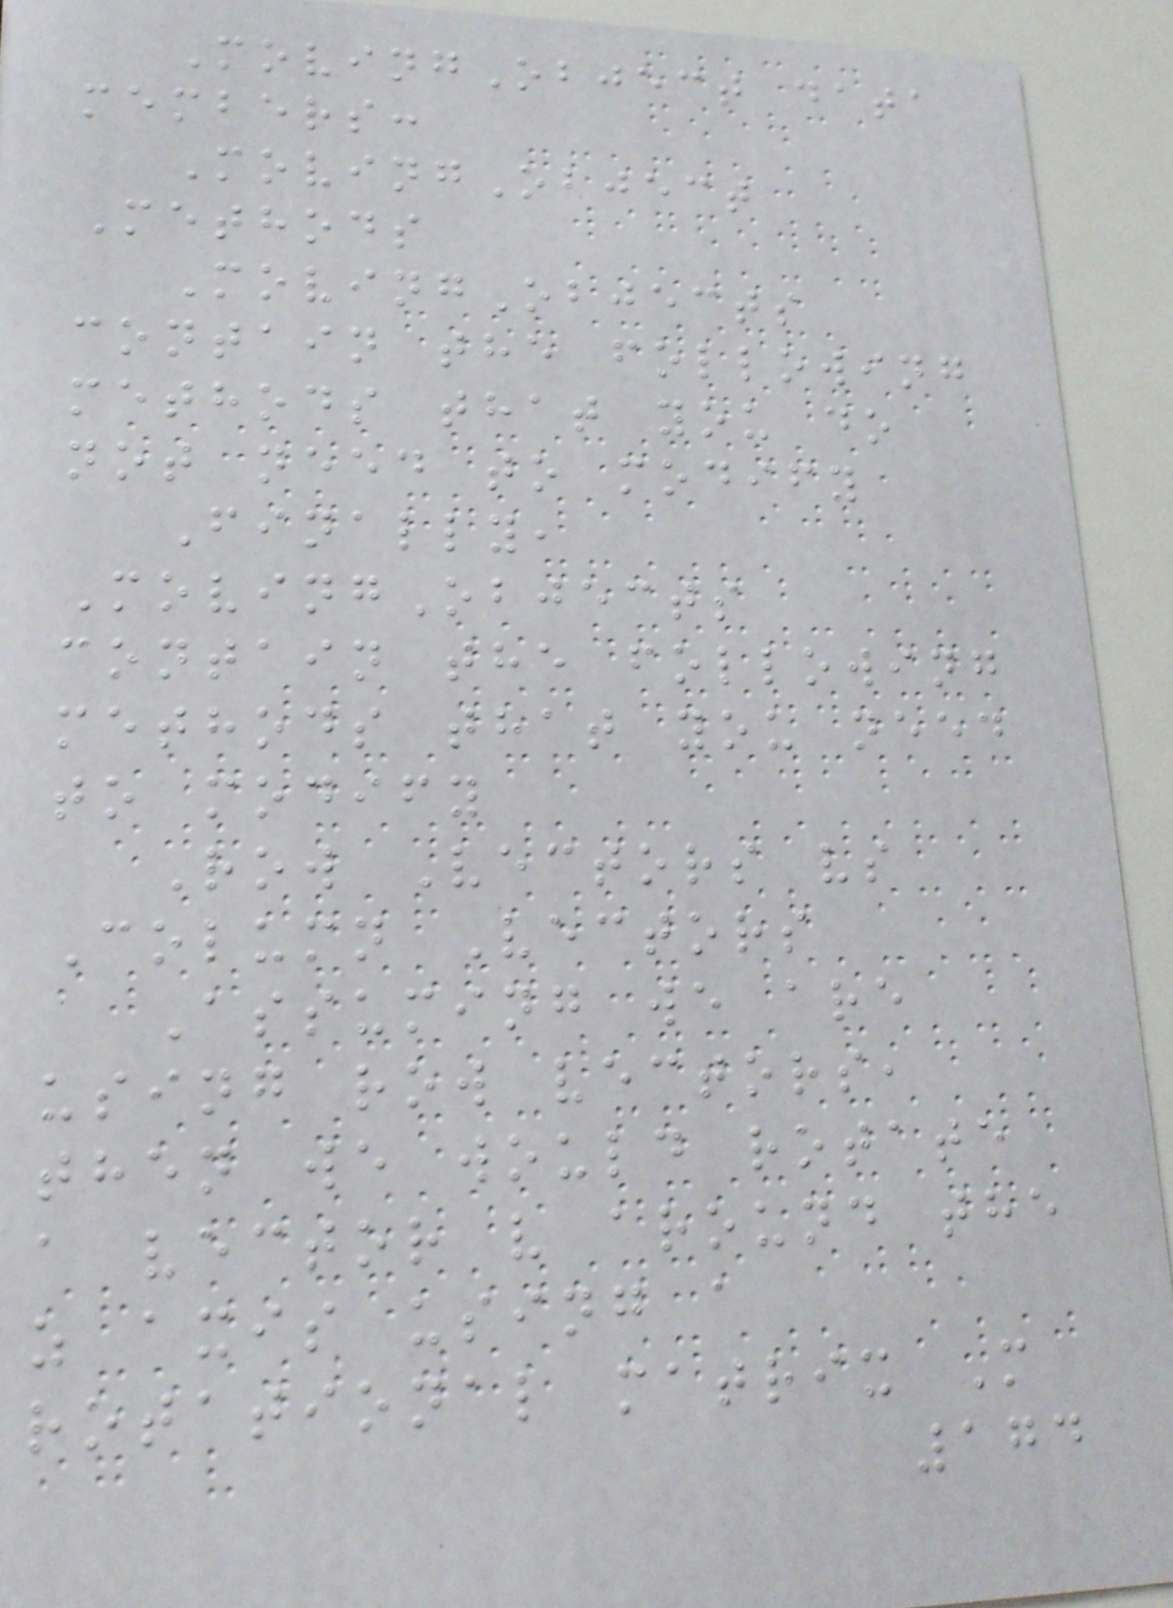MovingObject data
members:
MovingObject
Methods
MovingObjects
contain the following
methods that you do
not need to modify
Finally,
MovingObjects
contain the following
methods that you need
to modify
Row Vectors vs
Column Vectors
Assuming we are
using row vectors,
then we would rotate
a vector v around the
z axis using a
rotational matrix M
174
